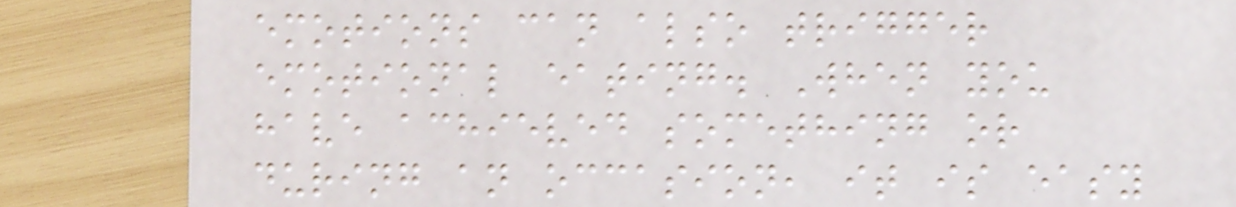emotions can also trigger
emotional eating. When you
have achieved something or
during an occasion, it is easy
